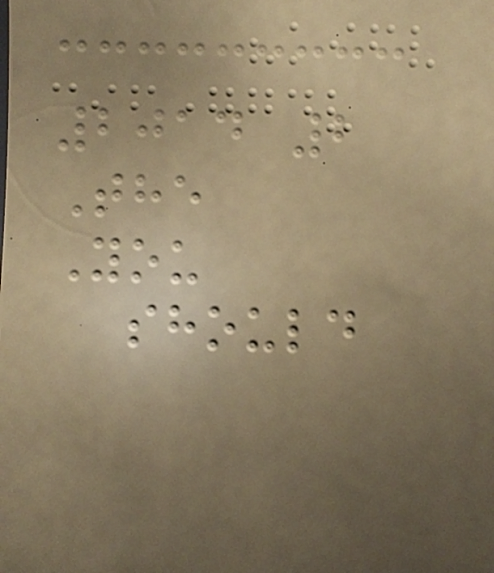2014 2
The
You
should
